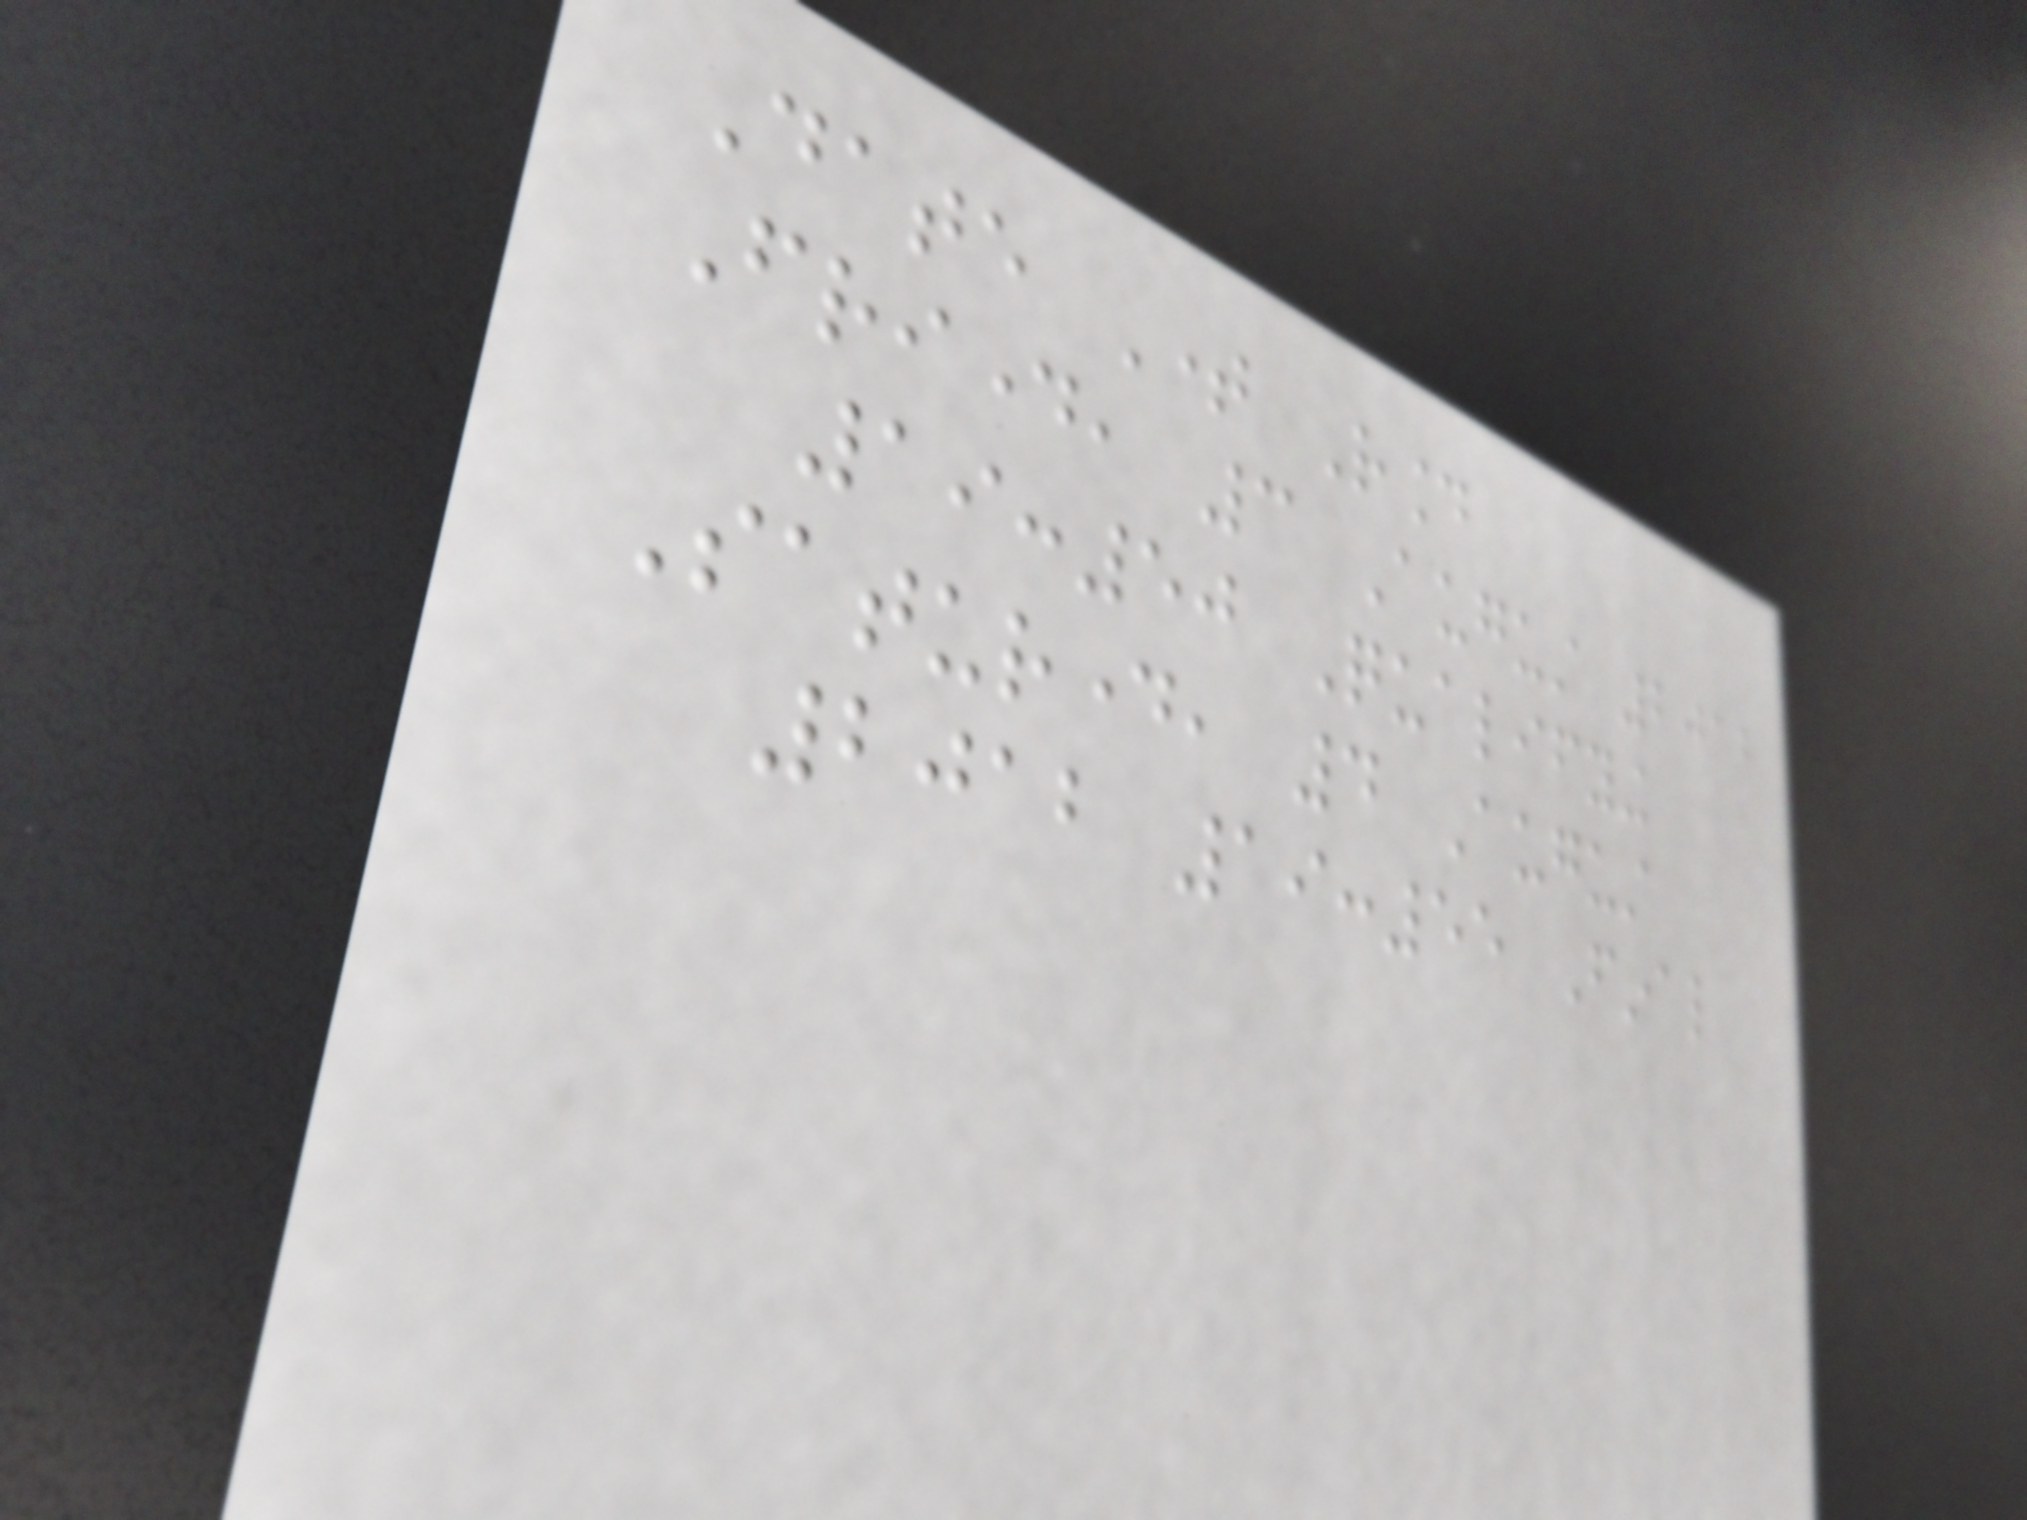Date Time Round
Friday, 3 August 2012
19:50 Qualifying
Saturday, 4 August
2012 19:55 Final
